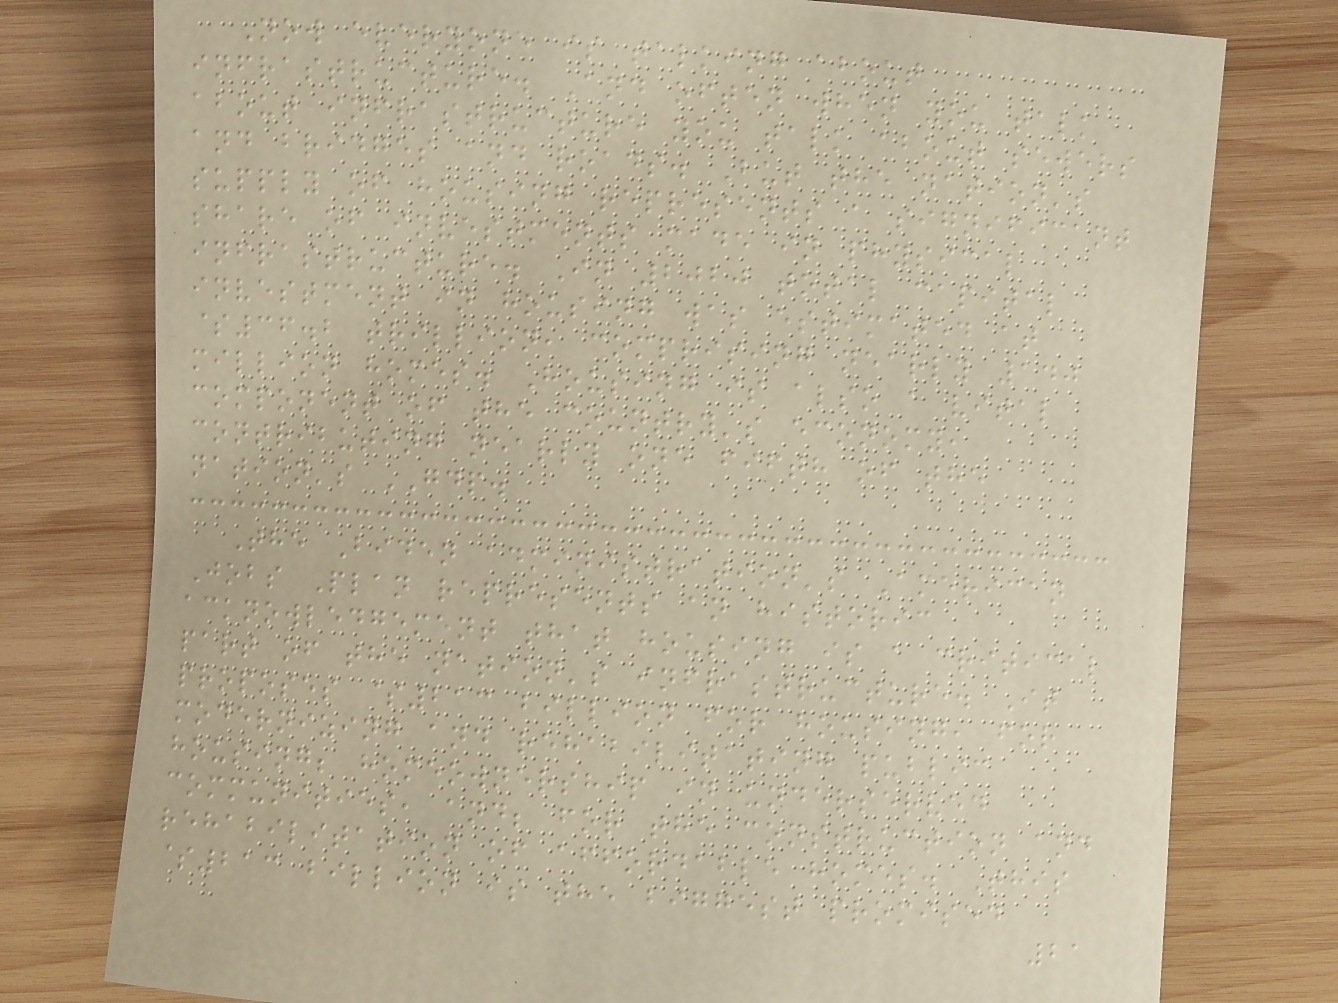Now everyone is talking about
infrastructure. And often when you talk
about infrastructure you talk about sewers
and bridges and roads. But the nation's
supply of housing represents a significant
share of investments made in physical
infrastructure. In 2020 total capital
investment in housing was estimated at
$36.2 trillion, comprising nearly 140
million homes. Housing is also a vital
component of the country's economy,
contributing nearly one fifth of the
nation's GDP.
The Biden administration's American
Jobs Plan represents an historic
acknowledgement that housing is a critical
part of the nation's infrastructure. It
proposes $213 billion for housing, for
modernizing and rehabilitating public
housing; homeownership in underserved
communities, and; for the construction and
rehabilitation of affordable homes. This
$213 billion is the biggest promised
21
